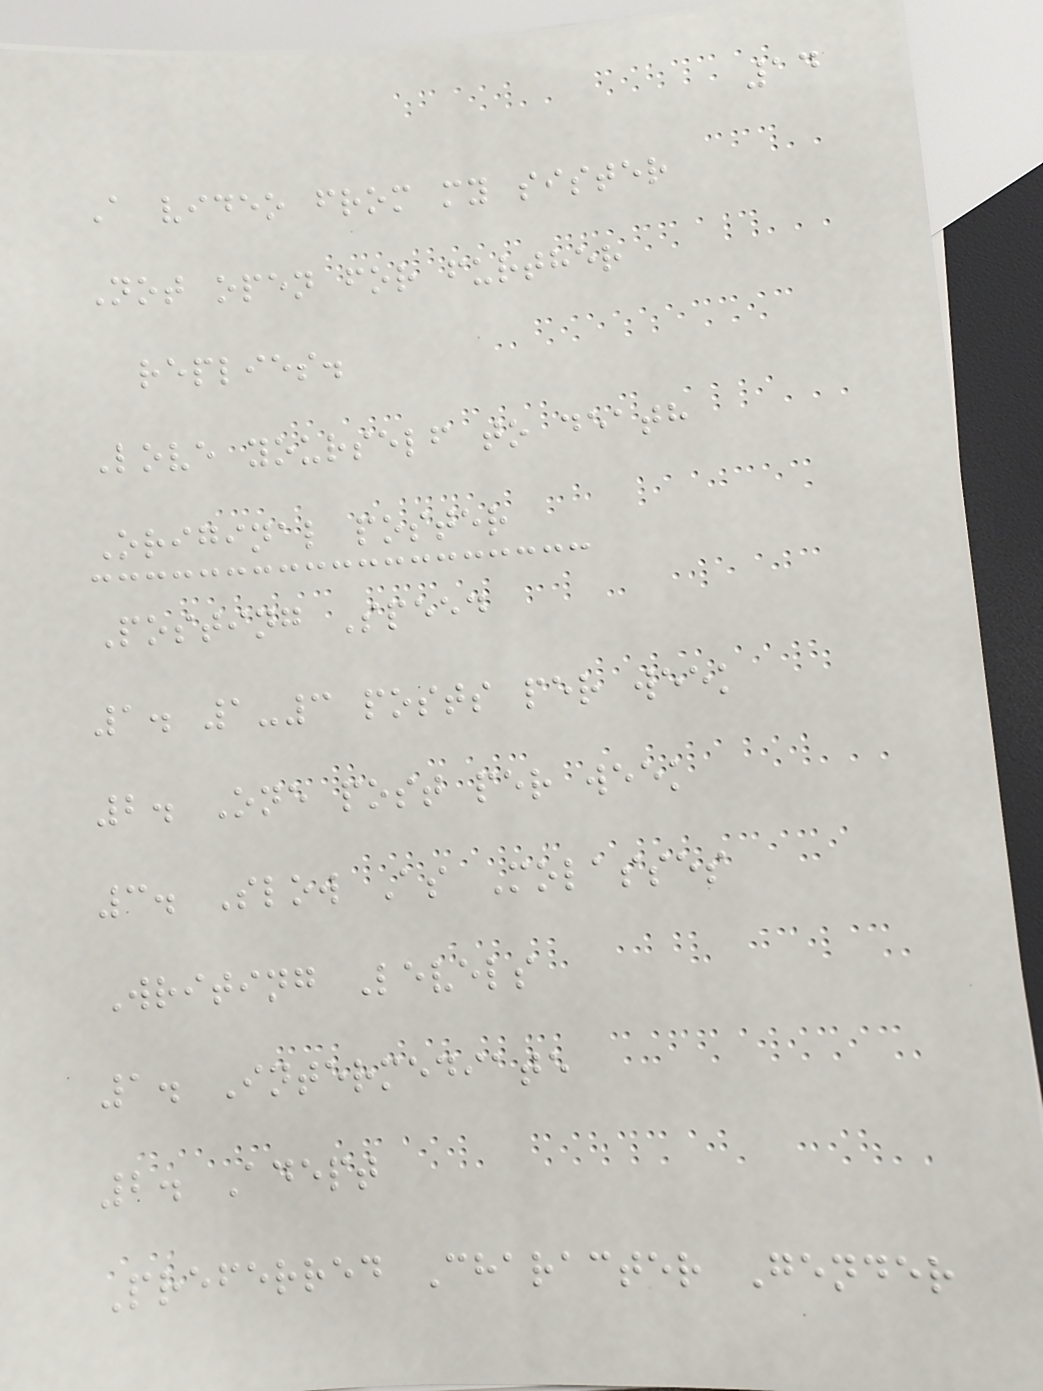14
A video from my sister
Not open for further
replies.
Love yourself to death
Original poster
Posting Speed
1. 1-3 posts per week
2. One post per week
3. Slow As Molasses
Writing Levels
1. Intermediate
2. Adept
Preferred Character Gender
